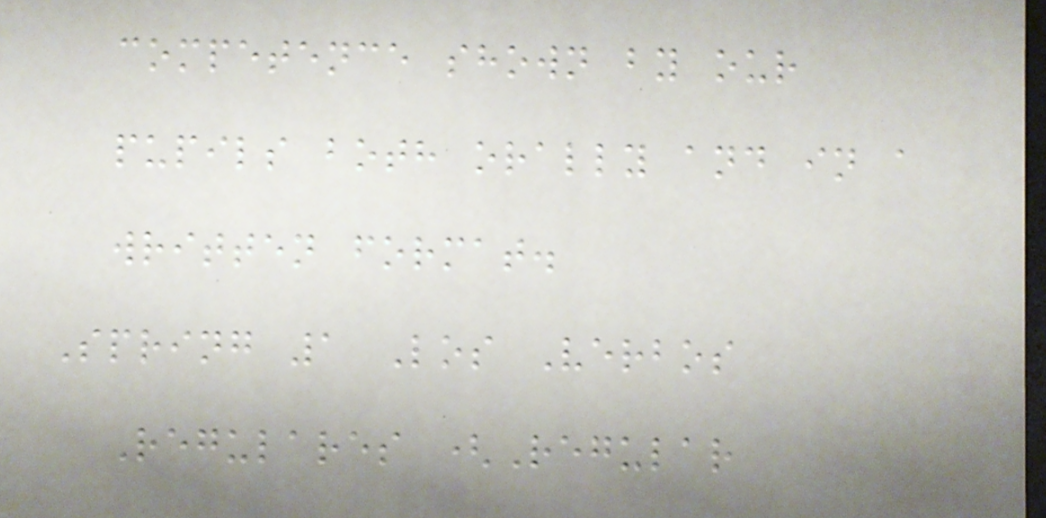competence shown by our
pupils both orally and in a
written format.
Spring 1 Los Verbos
Regulares (Regular
